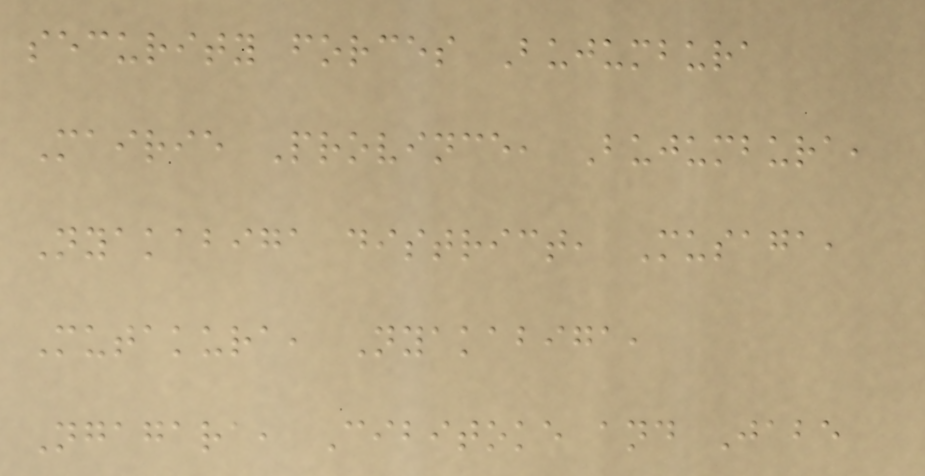security forces Bujumbura
Mairie Province, Bujumbura,
Nyakabiga district, Musaga,
Mutakura, Nyakabiga,
Ngagara, Cibitoke and Jabe
